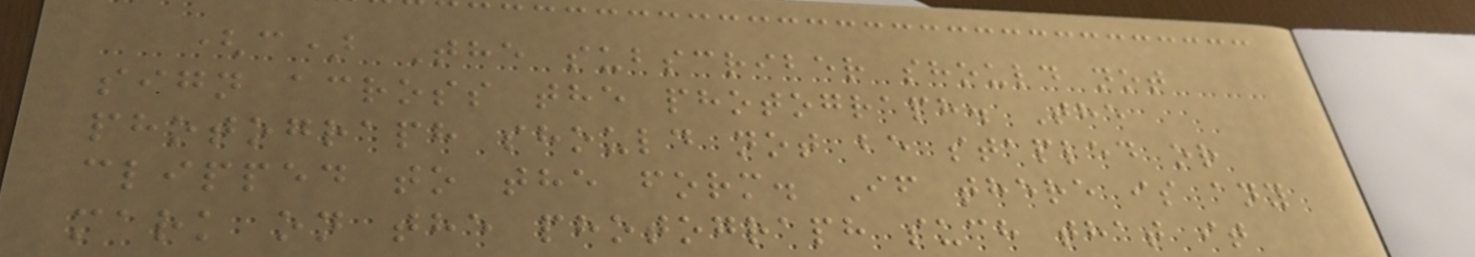(c) The subscriber should not
sign across the photograph. The
photograph should not be stapled or
clipped to the form. If there is any
mark on the photograph such that it
